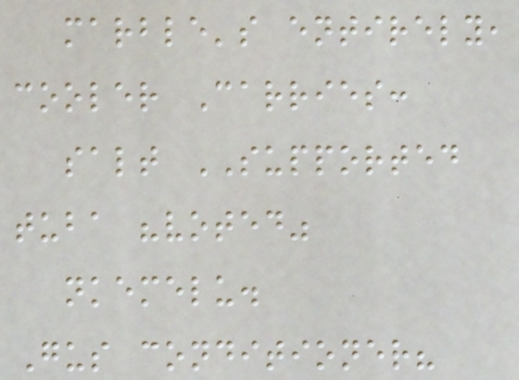marble's entirely,
cooler Carries:
salt SUPPORTED
tuba "voted"
nkemelu.
Gus conditioner?
